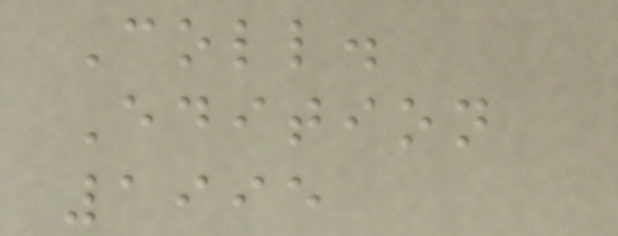Coll.
Edition
1995
